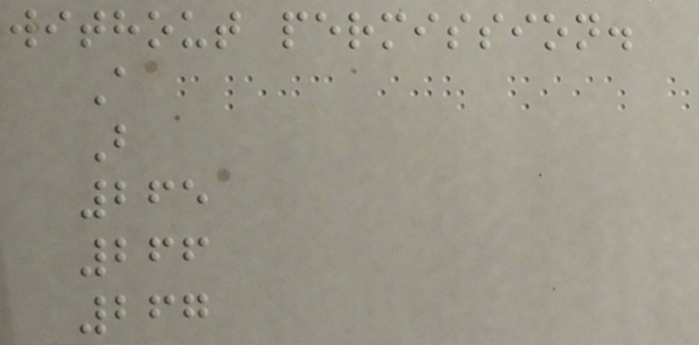without permission.
A
B
265
266
267
